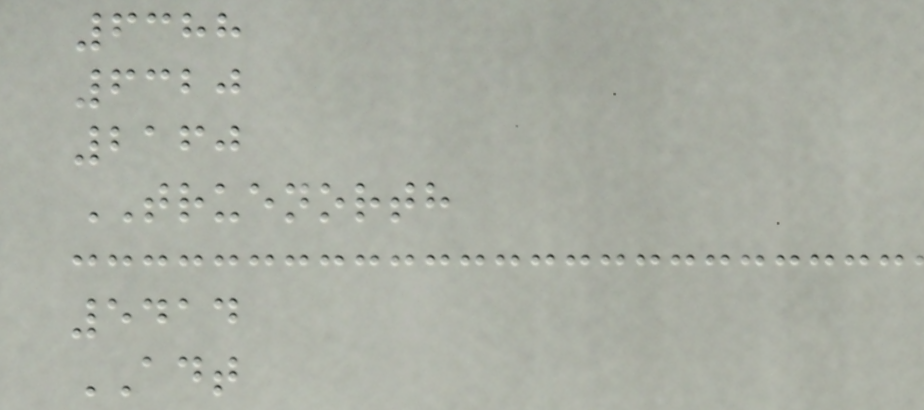6388
6320
2160
TRUENORTH
5414
ADT
